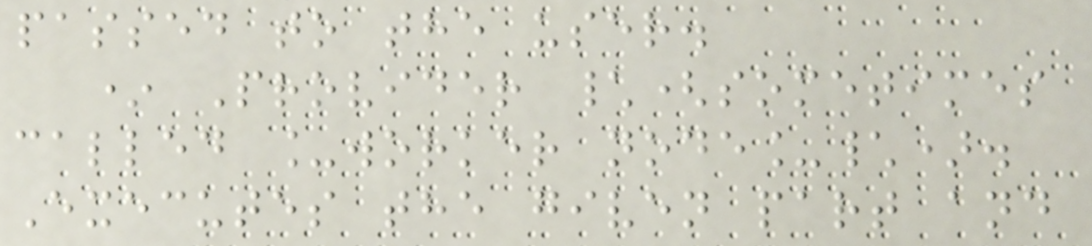passed to the user.
* Provider \(sometimes
called _worker node_\).
Executes the given part and
